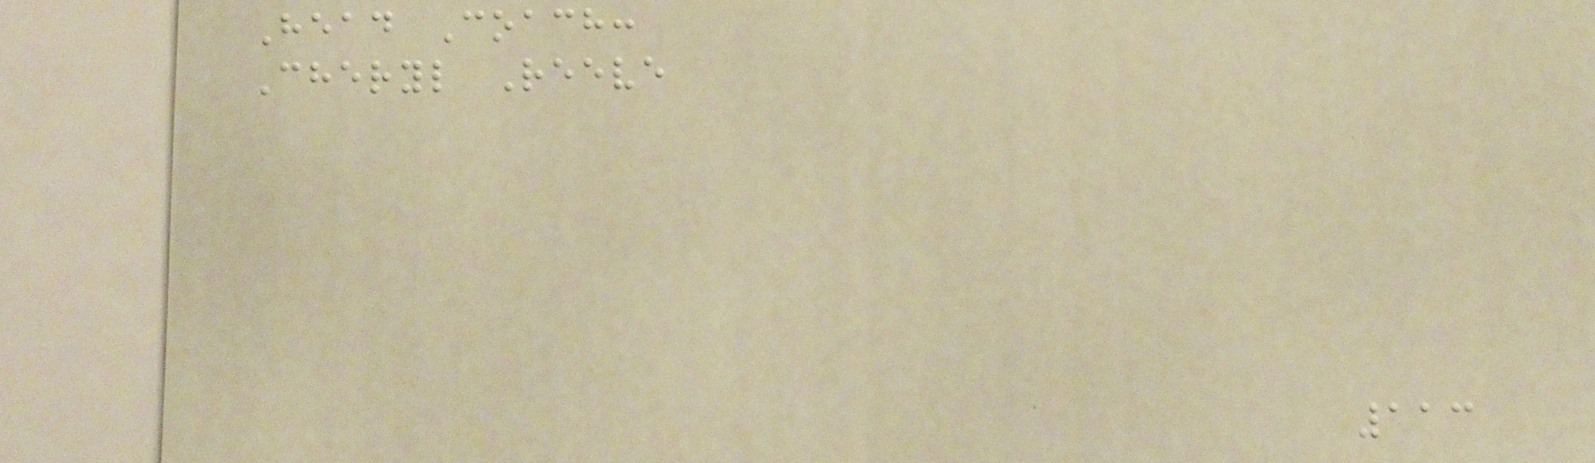Head Coach:
Cheryl Reeve
113
